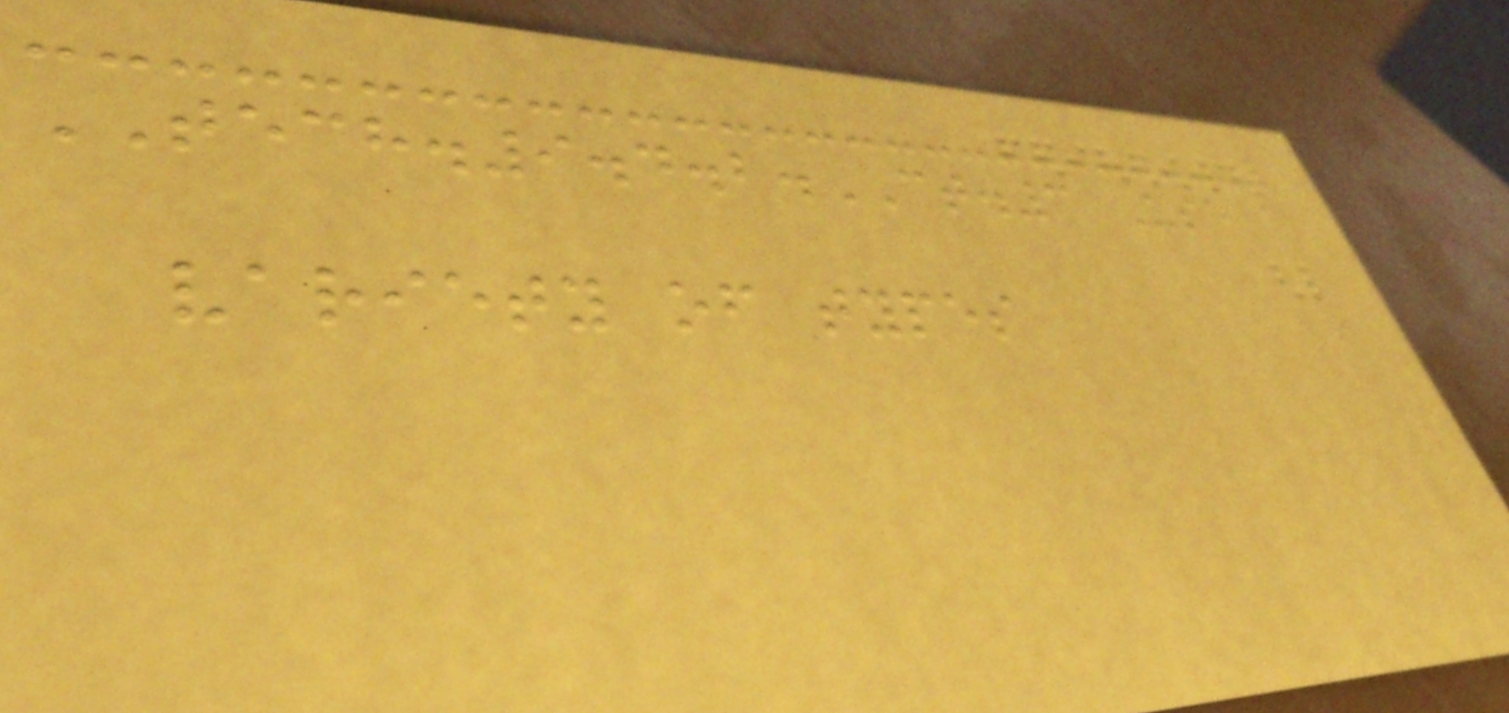TECH.9.4.2.CT.3 Use a
variety of types
